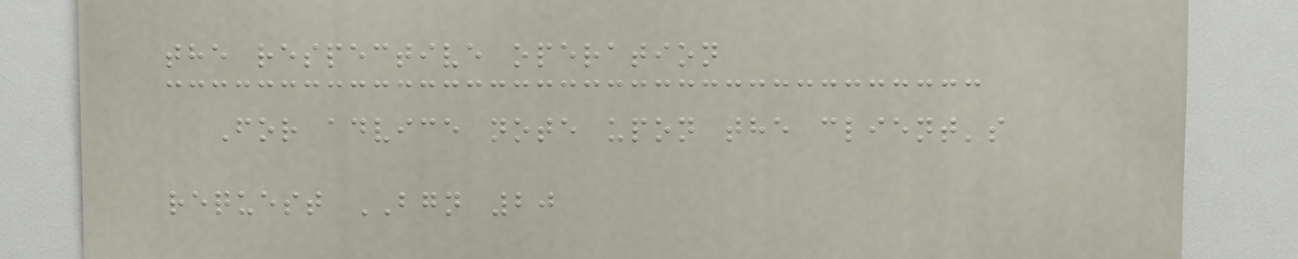the respective operation
For advice note upon the client's
request BGN 20
